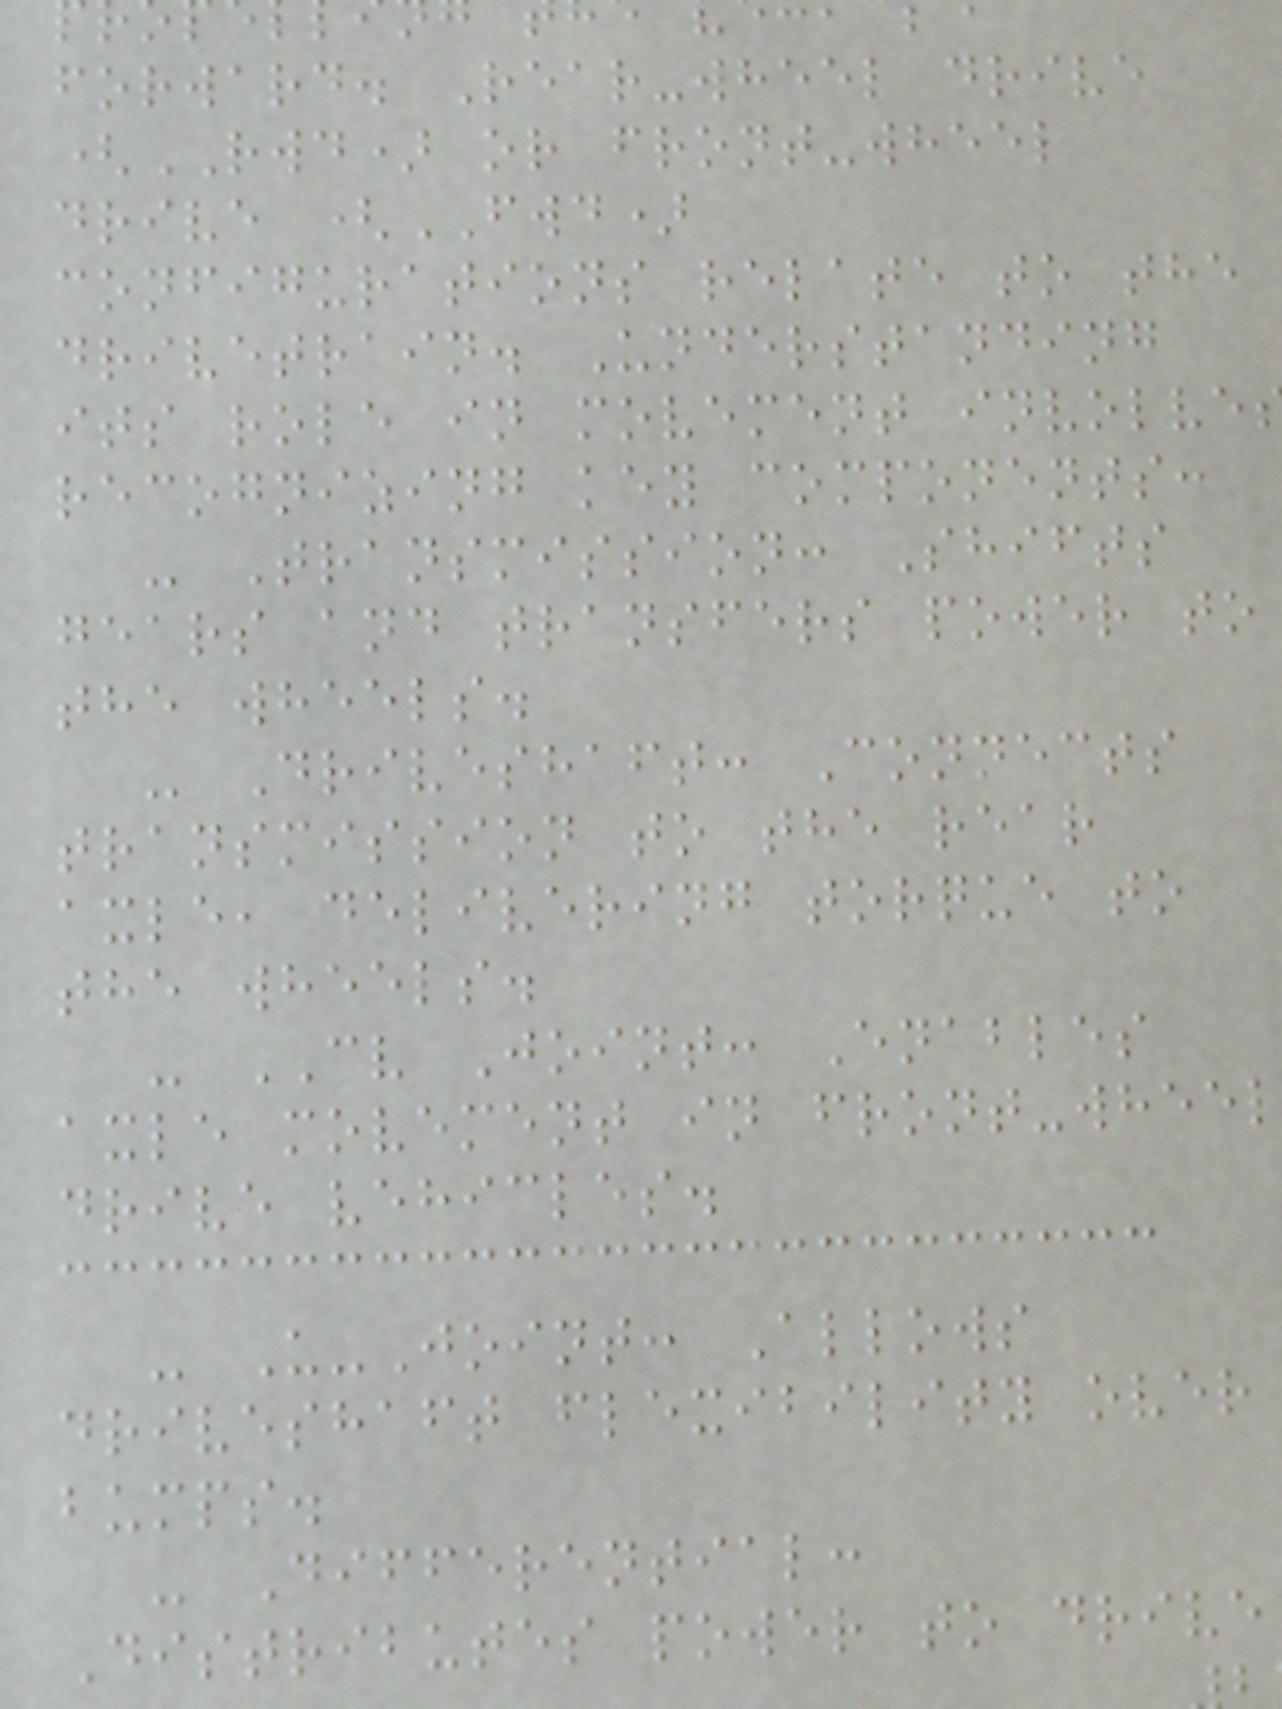forward. Rear-wheel drive
(RWD) or front-wheel
drive (FWD)
configurations relate to the
drivetrain. Understanding
its role in movement involve
recognizing key components:
- Transmission: Shifts
gears and transfers power to
the wheels.
- Driveshaft: Connects
transmission to the rear
axle, delivering torque to
the wheels.
- CV Joint: Enables
axle movement in front-wheel
drive vehicles.
- U-Joint: Allows
driveshaft flexibility over
bumps.
- Differential:
Distributes power to drive
